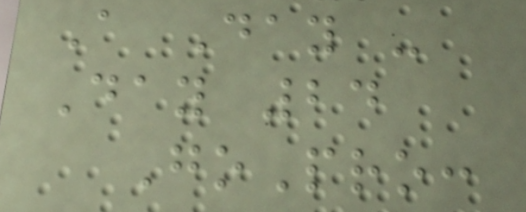A Day -
Day 24
GoPro:
